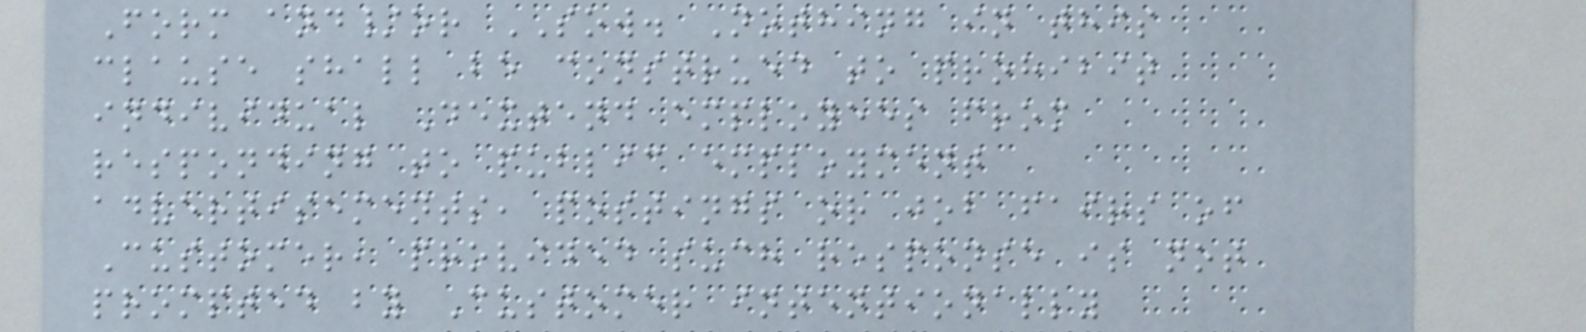Form and/or SOW. Nothing in this
clause shall be construed to prohibit
individual Dextend employees from
responding to public employment
advertisements, postings or job fairs of
Customer, provided such response is not
prompted by Customer intentionally
